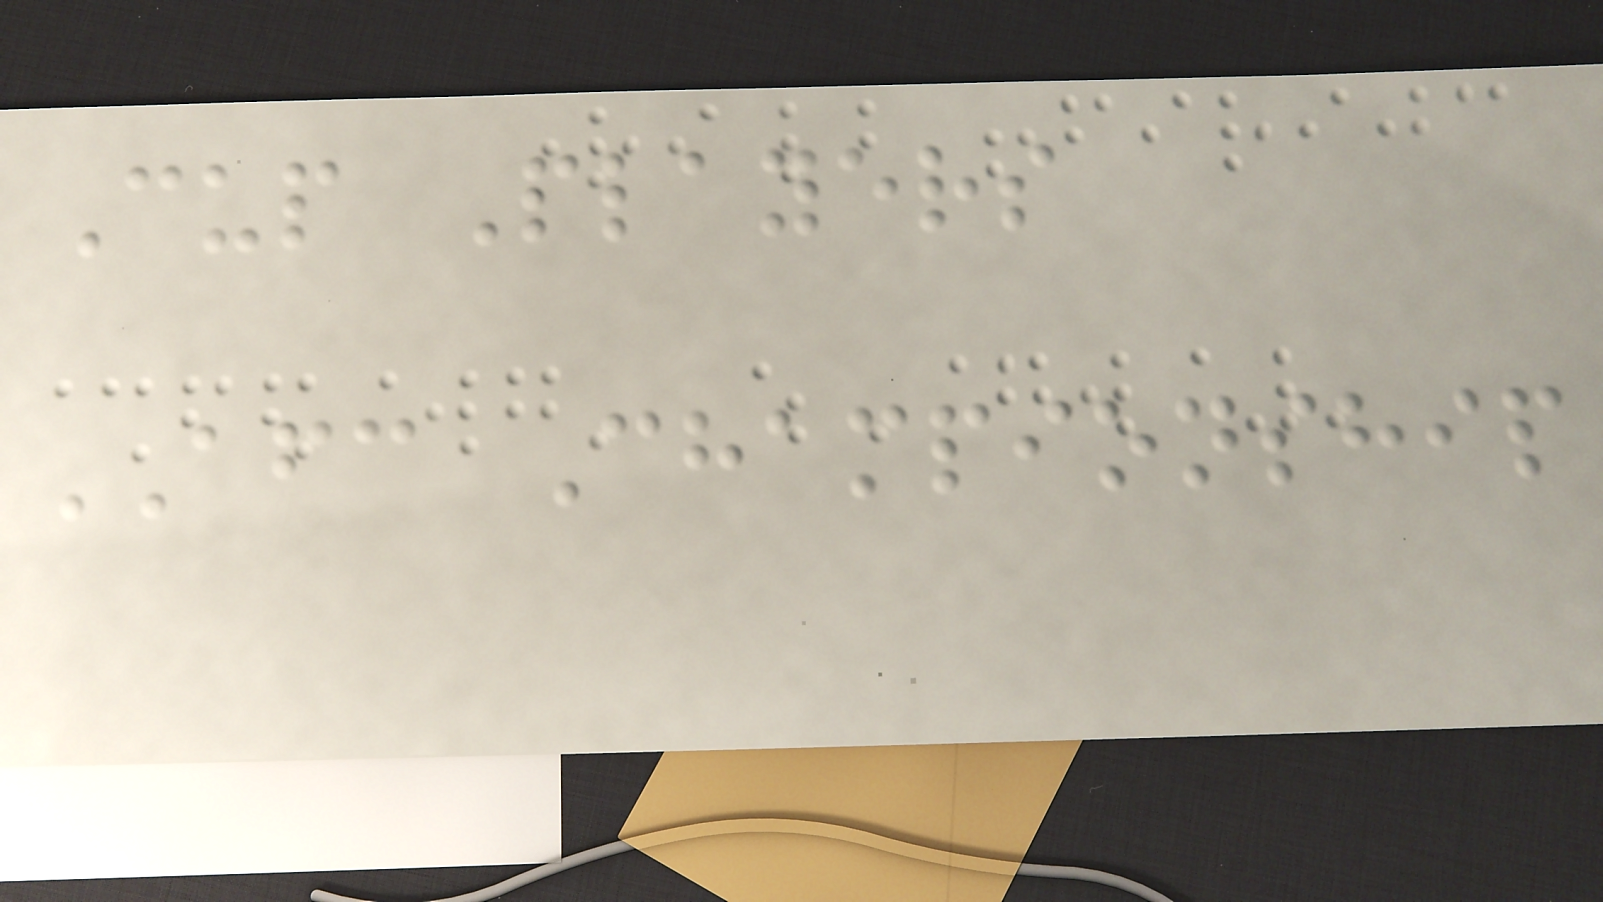Cup Players
AFC Championship
